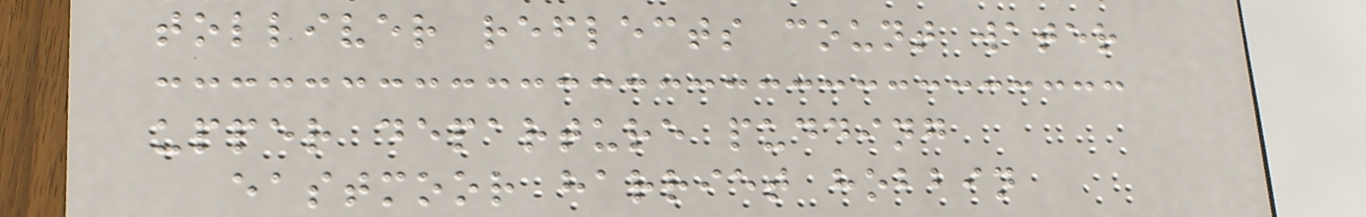tolliver reflects count water
upper departure pudding
eastmoor harriet hobbin
